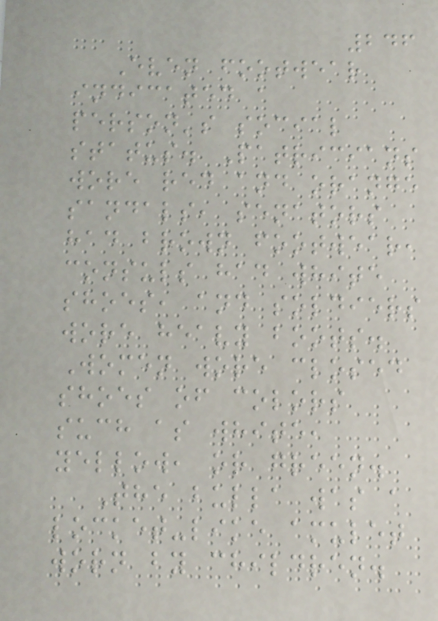246
Even footwear
indicated a
person's social
status. Patricians
wore red and orange
sandals, senators
had brown footwear,
consuls had white
shoes, and soldiers
wore heavy boots.
Women wore closed
shoes of colors
such as white,
yellow, or green.
The bulla was a
locket-like amulet
worn by children.
